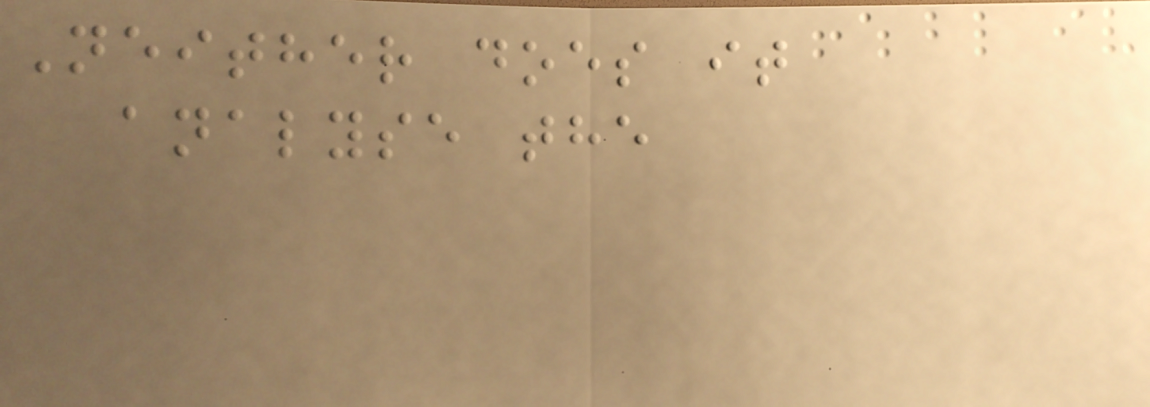Neither does it
analyse the
